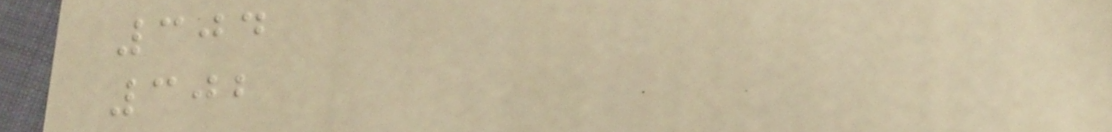304
302
